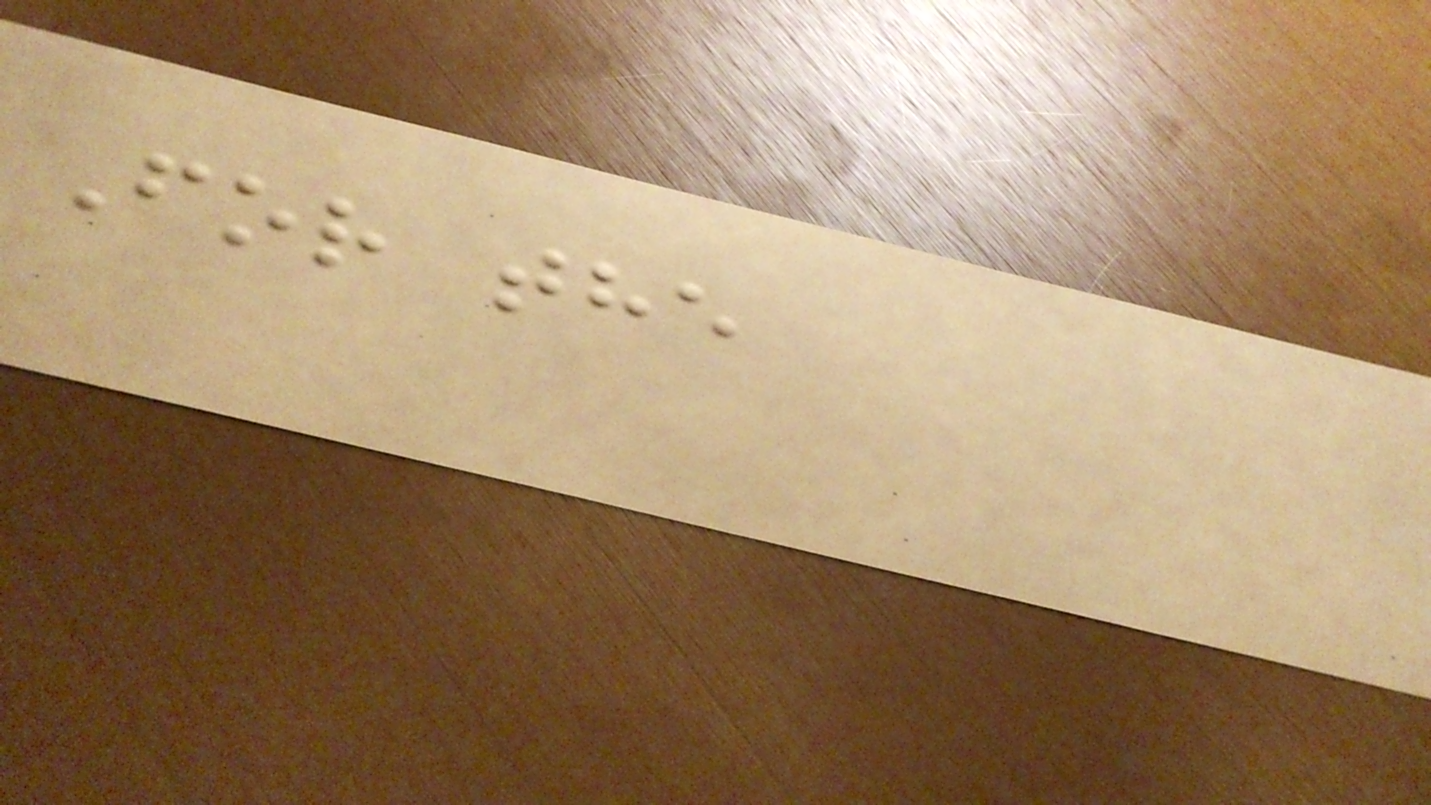For the
